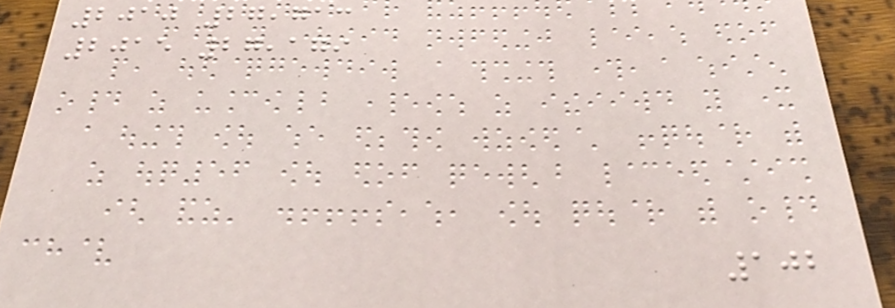2010 27,713
2015 27,179
102
